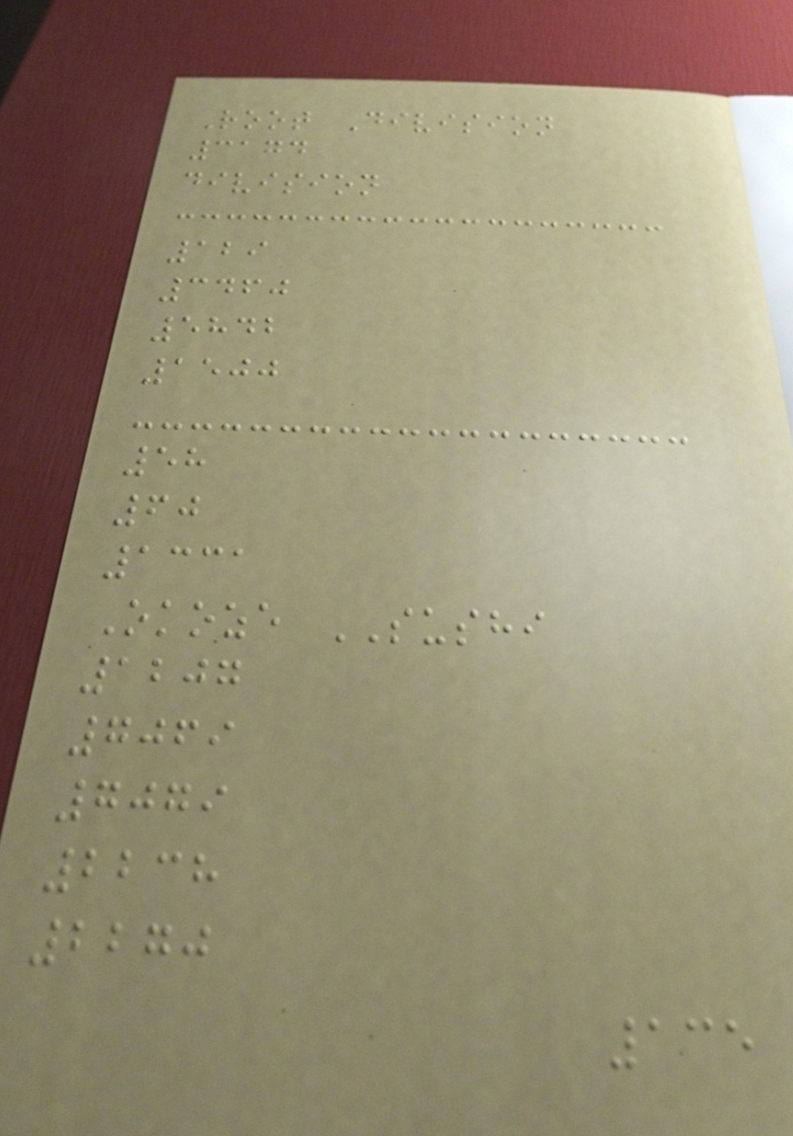Root Division
3174
division
129
3460
5842
1500
58
60
1331
Okoze SUSHI
1207
7069
7079
2238
2270
135
